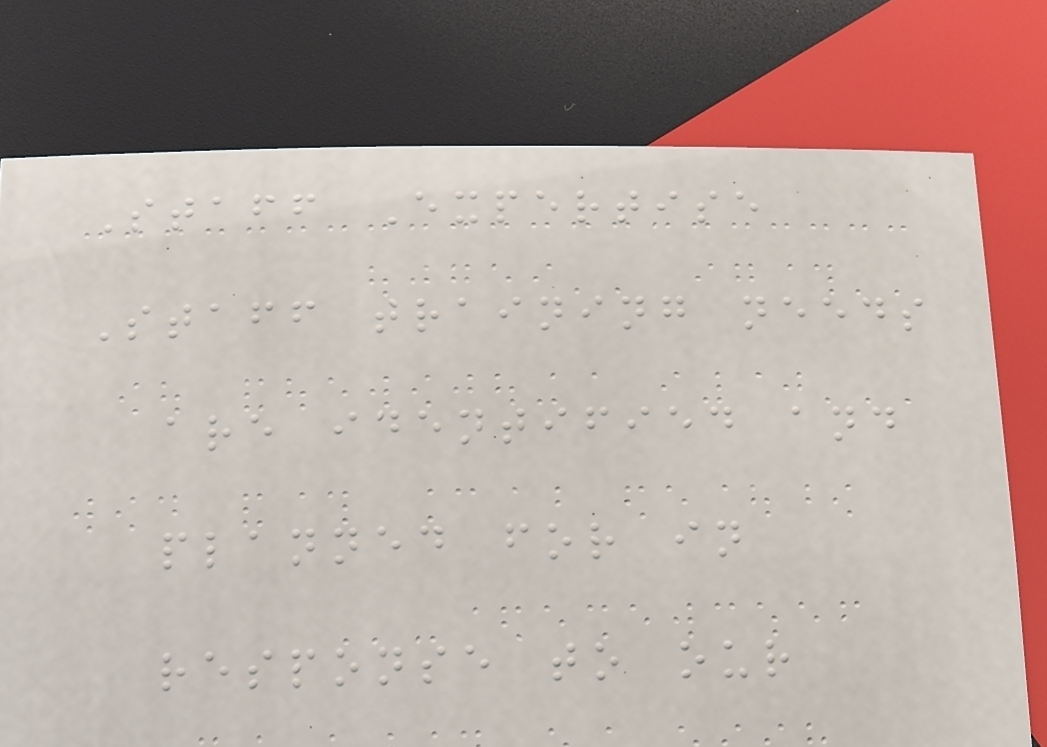Staff Expertise
Staff training needs
are identified and
planned for in
response to our
